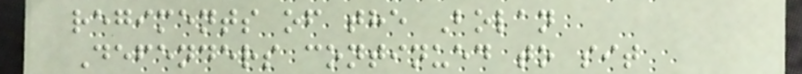regiments of the Bolan
Defenders continued to sit
